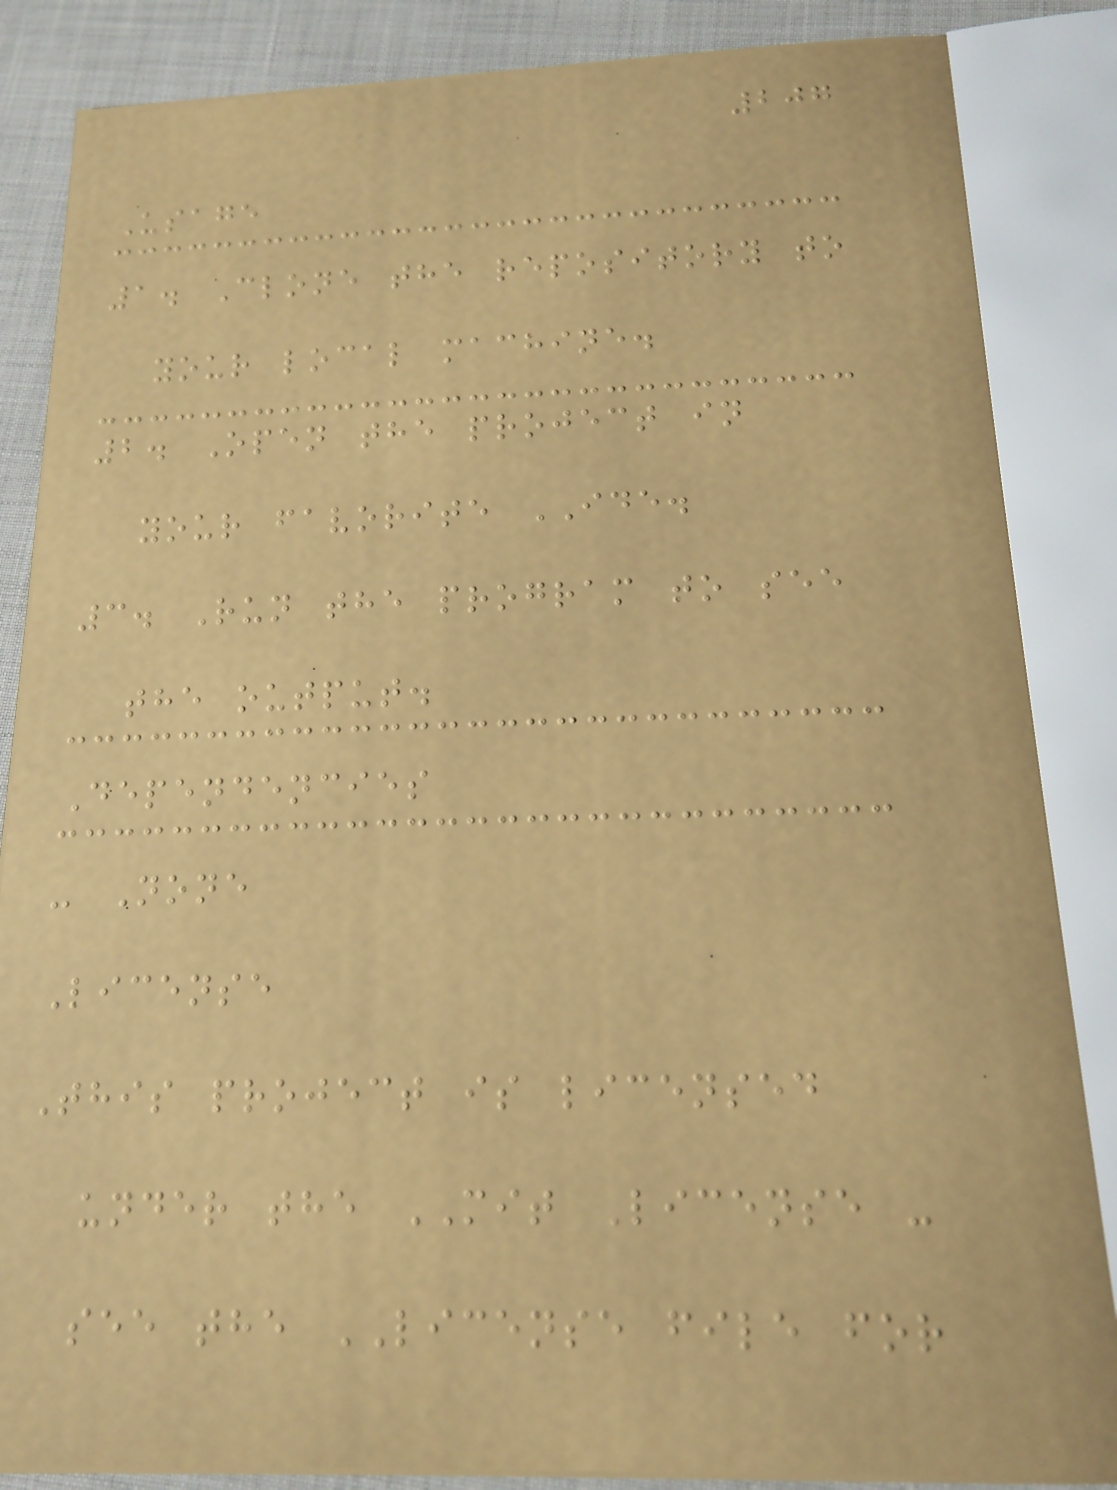207
Usage
1. Clone the repository to
your local machine.
2. Open the project in
your favorite IDE.
3. Run the program to see
the output.
Dependencies
- None
License
This project is licensed
under the MIT License -
see the LICENSE file for
